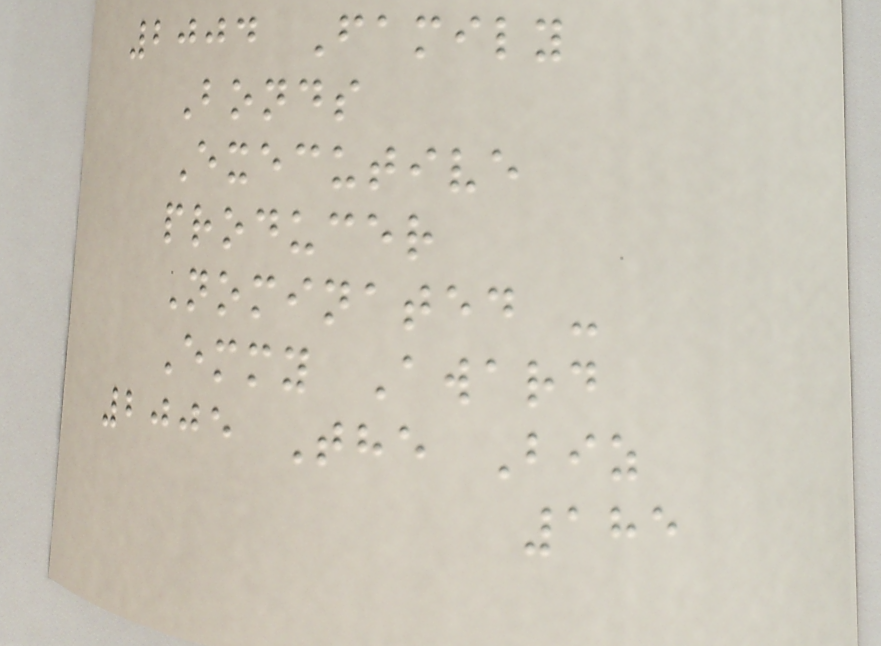2004 Family
Bonds
Executive
producer
Nominated -
Emmy Award
2005 The Biz
185
